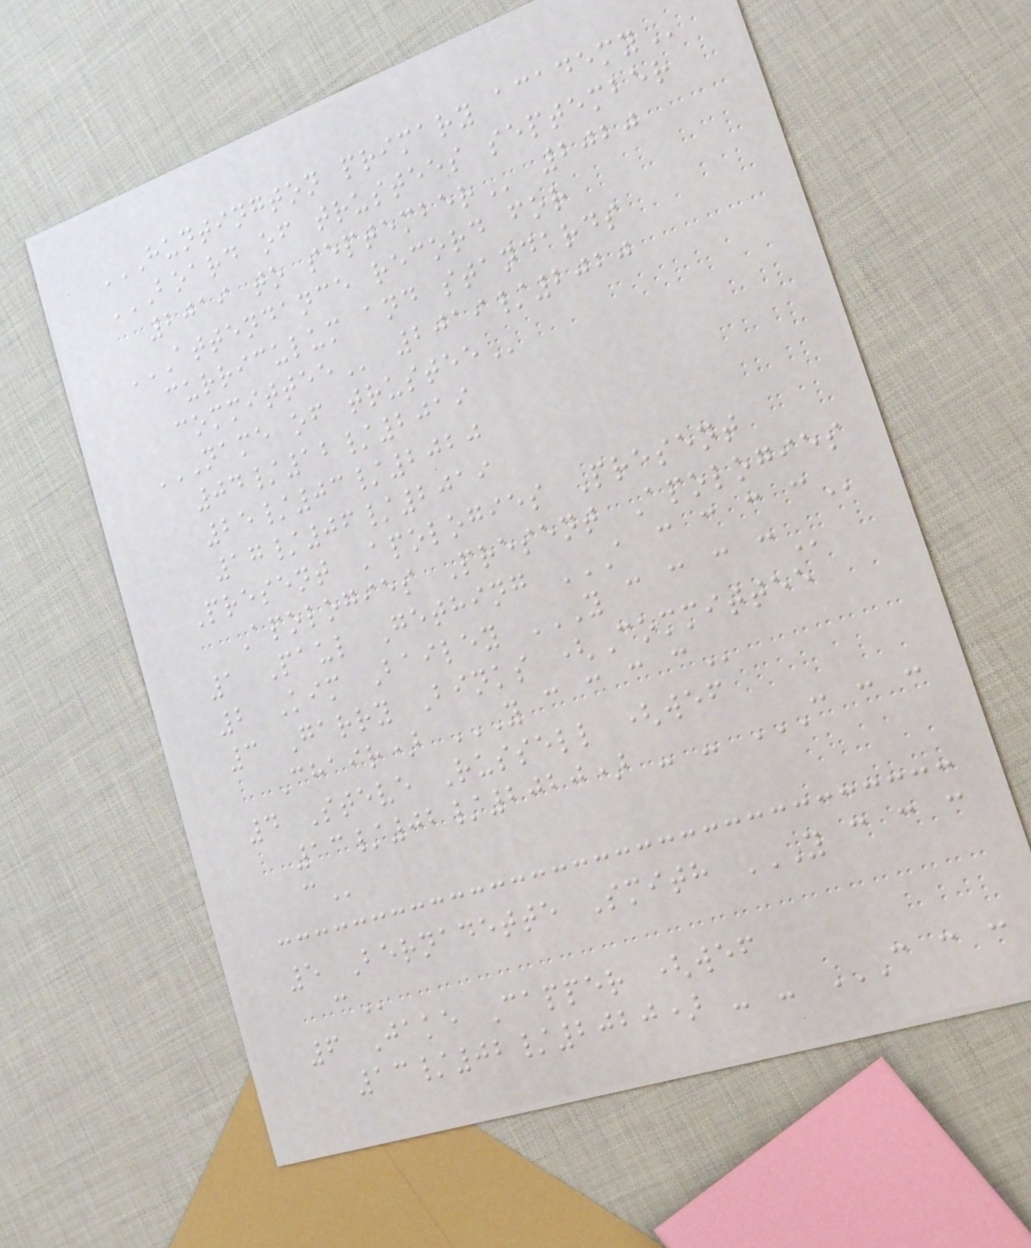HUNTINGTON PRIMARY ACADEMY
BOARD OF TRUSTEES SEPTEMBER
2019 TO SEPTEMBER 2020
ATTENDANCE RECORD FOR
CURRICULUM AND STANDARDS
COMMITTEE 2019/2020
NAME OF TRUSTEE
04/12/2019
25/03/2020
17/06/2019
Present Apologies Present
Apologies Present Apologies
1 Paul Gething A C C C C
2 Kim Bailey Y C C C C
3 Garry Binks (Committee
Chair) Y C C C C
4 Steve Russell (wef
13/02/2020) - - C C C
C
5 Bernadette Smith Y C C C
C
6 Jake Capper (wef
13/02/2020) - - C C C
